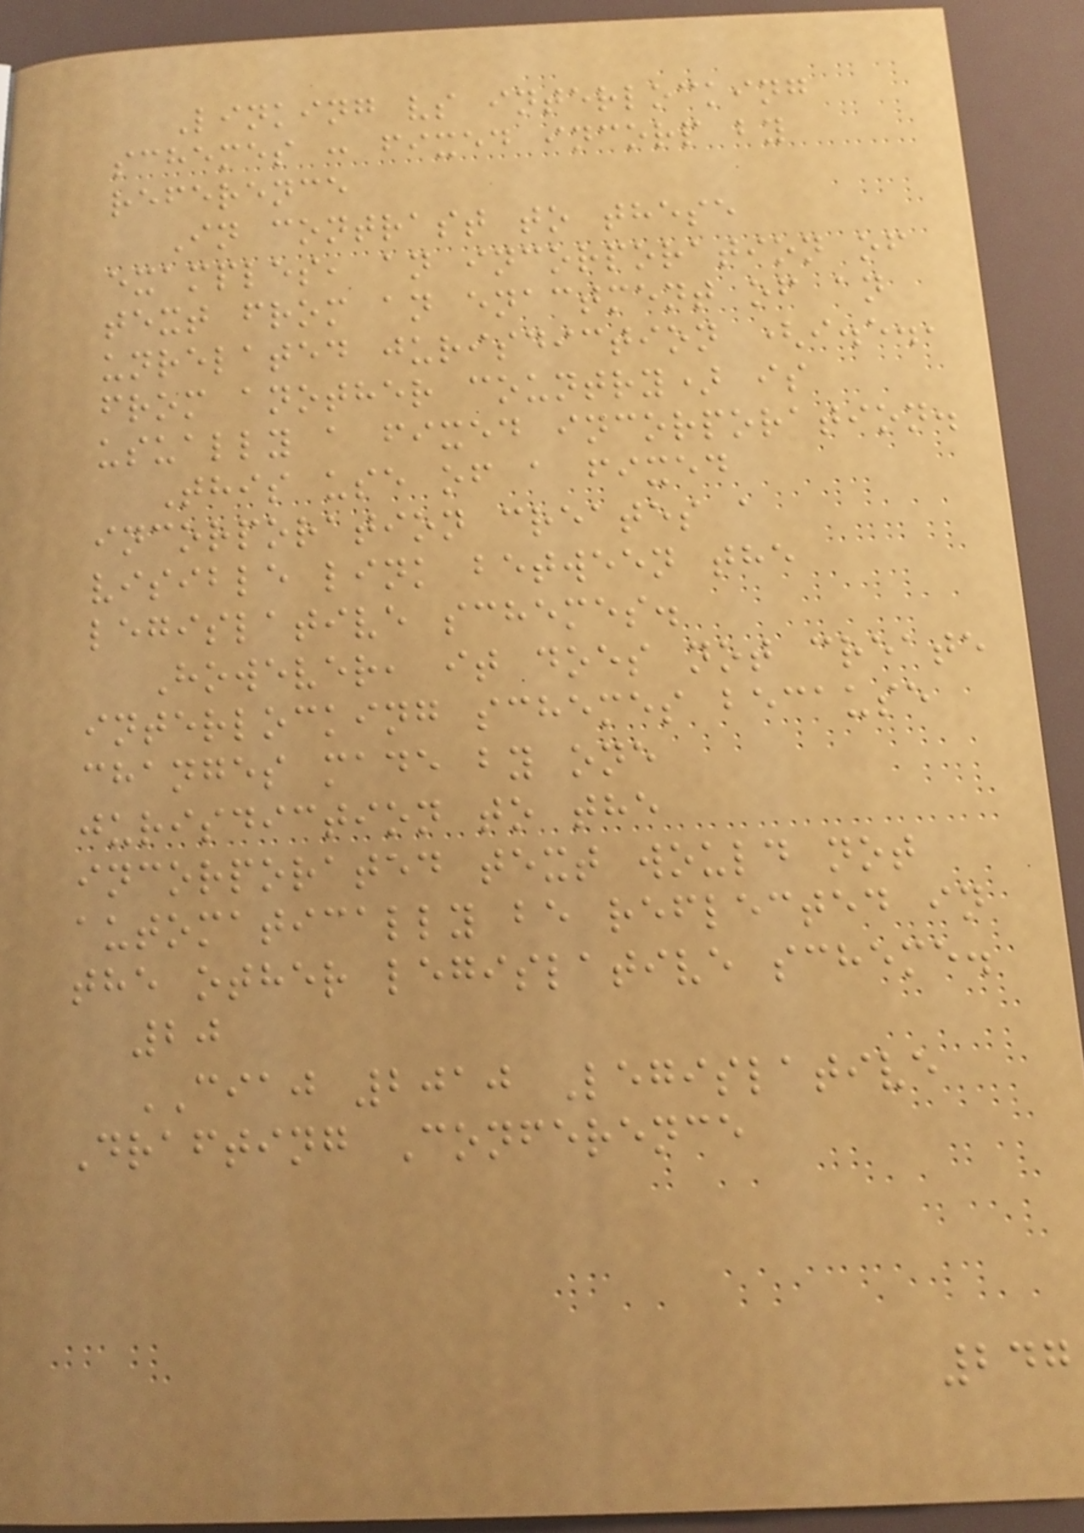Linking vs interlocking
schemes : fixed incorp by
reference
In contrast to these
examples, an incorporation of
text from an enactment of an
unrelated jurisdiction (i.e.,
from another country) is
usually a fixed incorporation.
This use of a fixed
incorporation creates a
visible link between the
legislative schemes.
However, it does not create
interlocking schemes because
changes made by one
jurisdiction to the
incorporated text would not
automatically be reflected in
the other legislative scheme.
20
CIAJ 2010 Legislative
Drafting Conference
247
